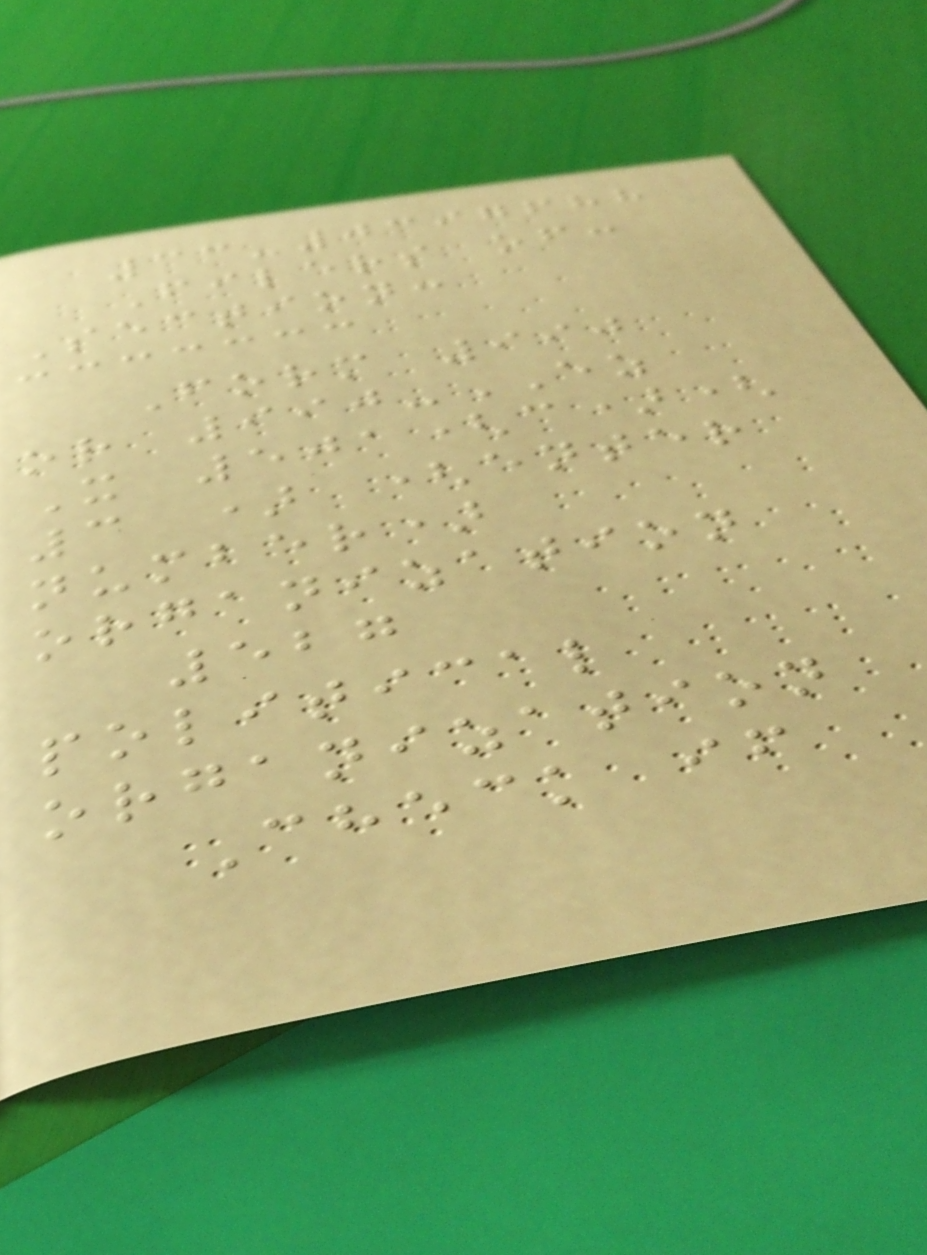33-0397688
Filers of:
Section:
Form 990
or 990-EZ
X 501(c)(
3 ) (enter
number)
organization
527
political
organization
Check if
